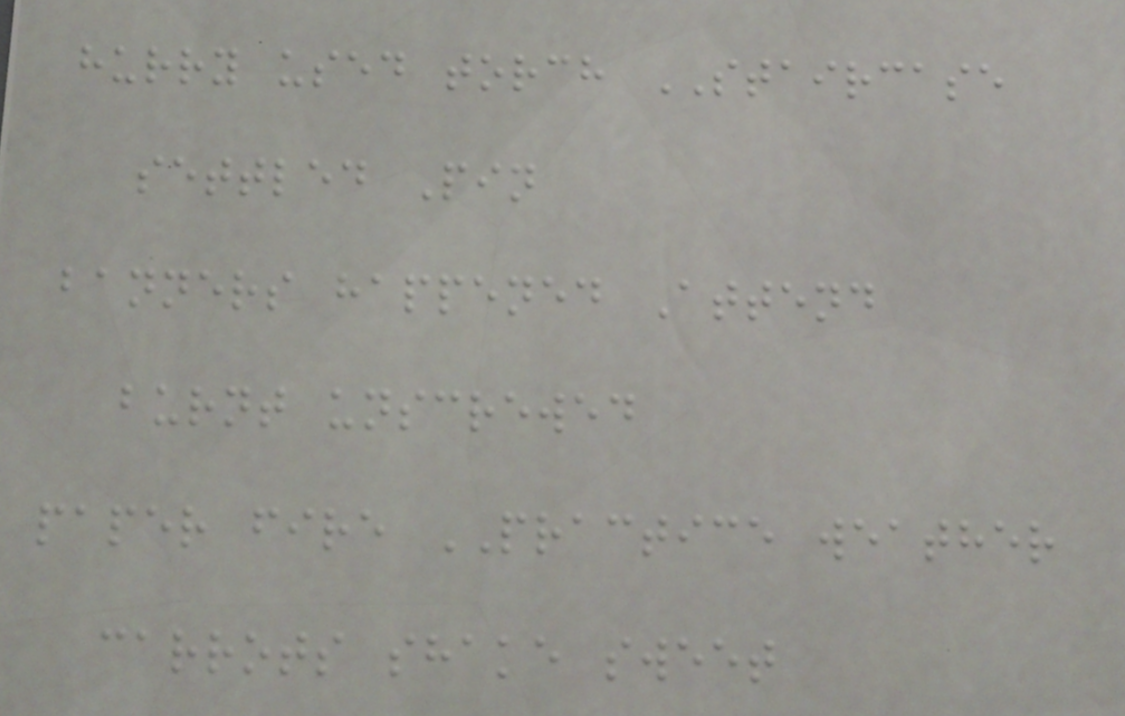hurry used torch STAIRCASE
settled Pin
banners happened Attend
burnt unscrewed
paper fire PRACTICE weather
carrots shake sweet
